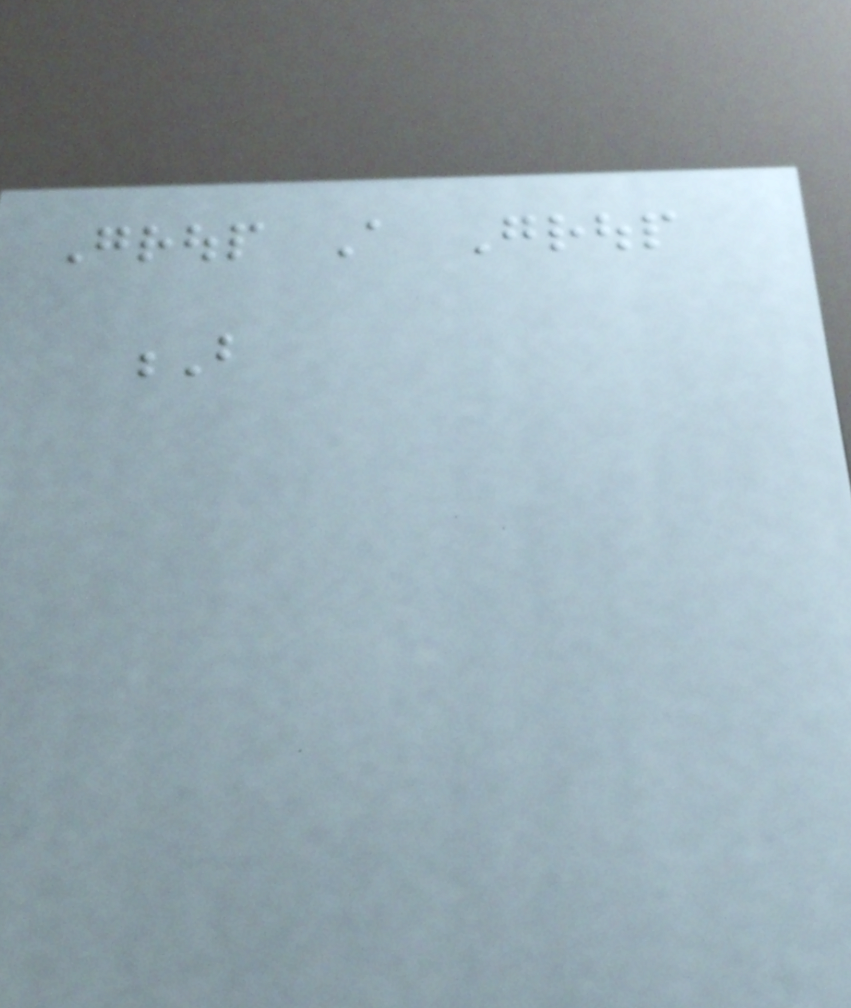Group A Group
B
